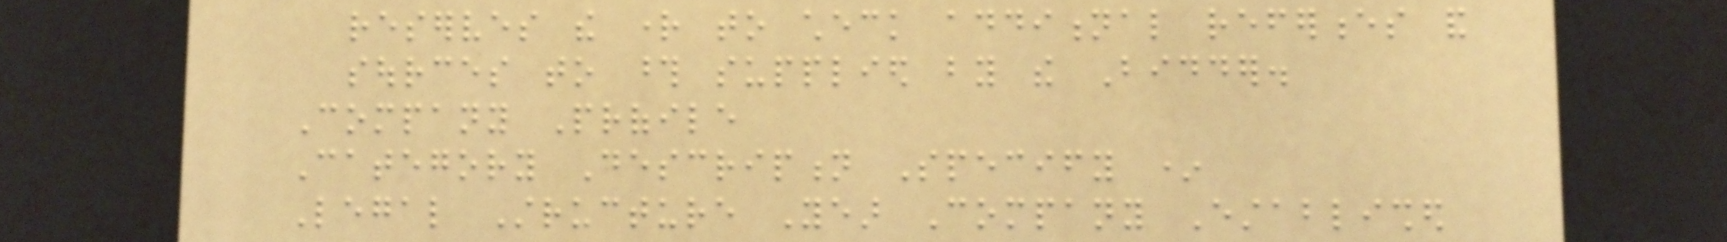reserves the right to check additional references and
sources to those supplied by the Bidder.
Company Profile
Category Description Specify *
Legal Structure Year Company Established
